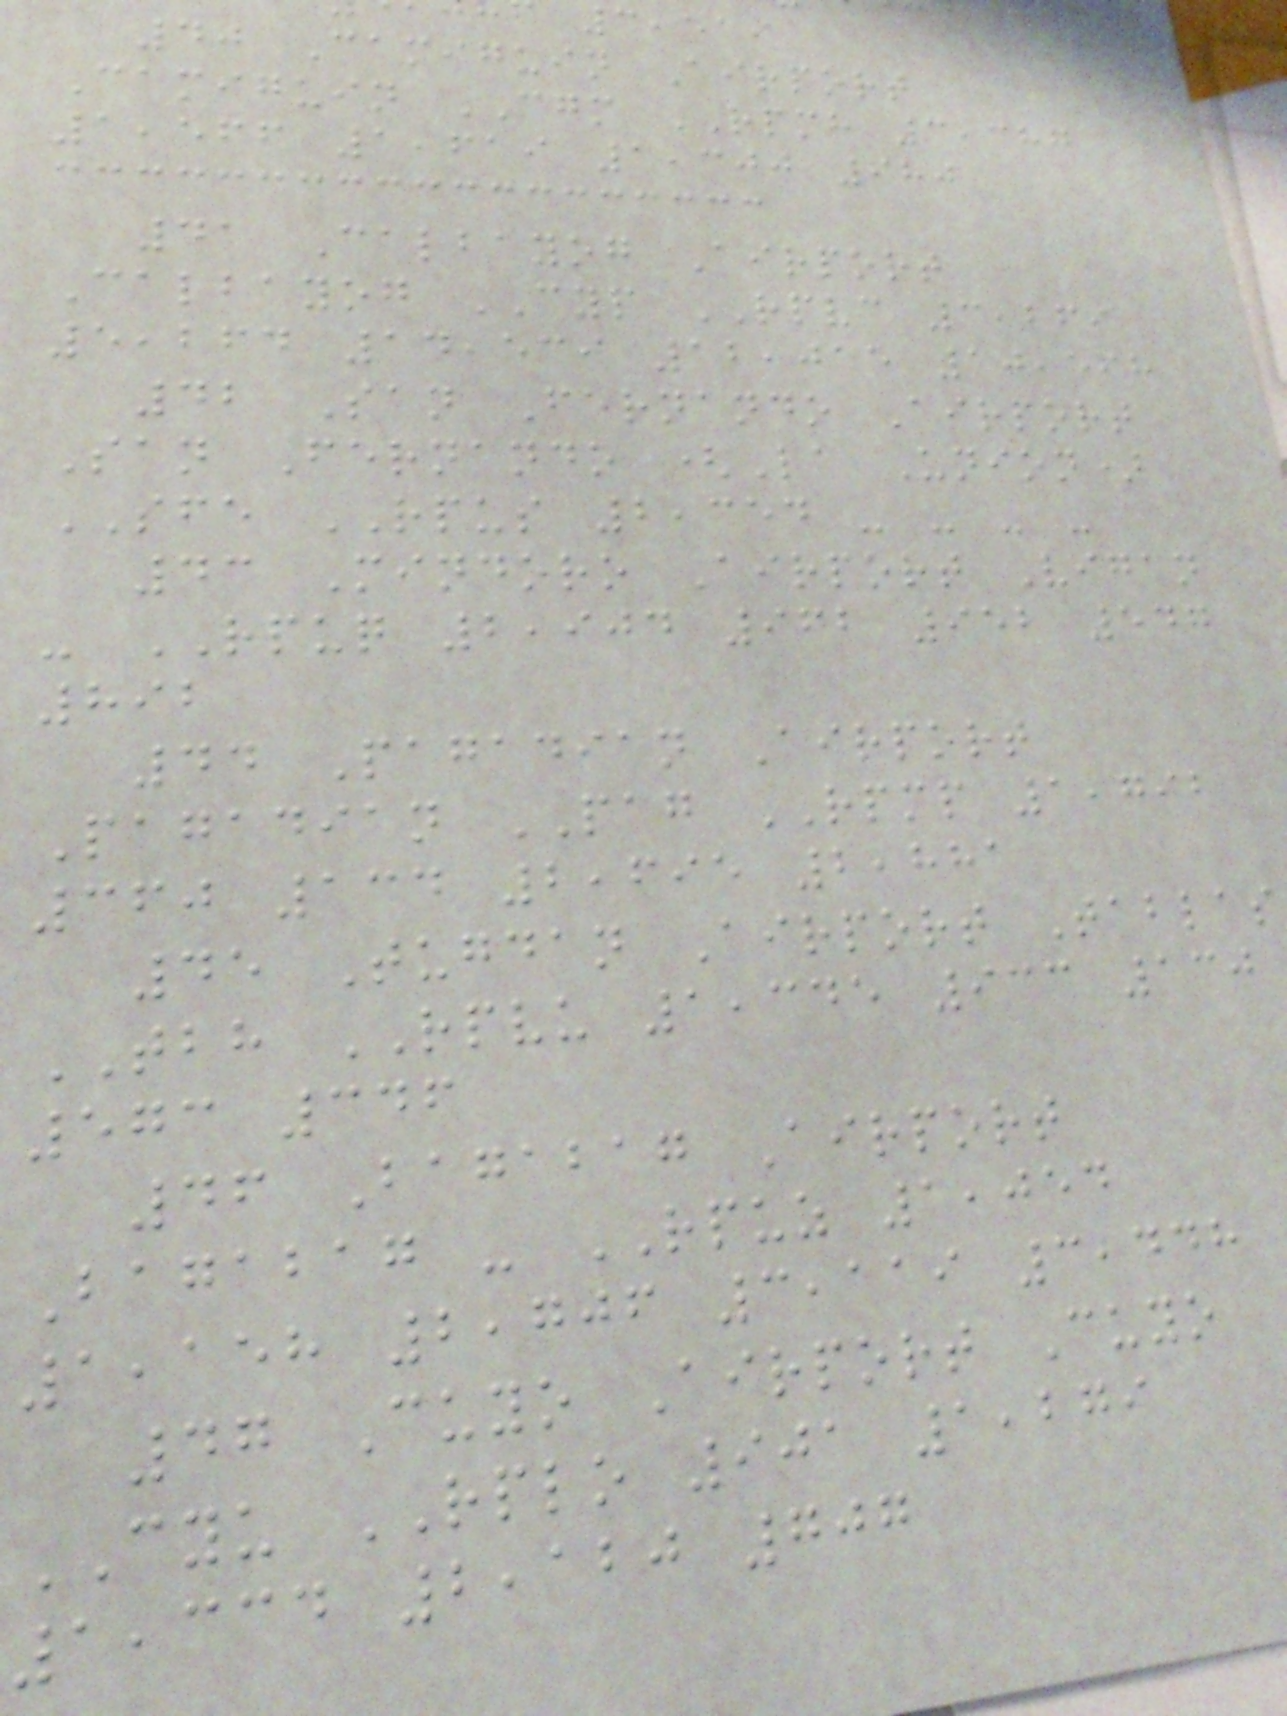3,519
40 Camiguin Airport
Camiguin CGM RPMH 3,387
1,566 1,619 1,300 980
41 Calbayog Airport
Calbayog CYP RPVC 3,269
5,264 14,539 12,015 10,598
42 San Fernando Airport
San Fernando (La Union)
SFE RPUS 2,354 - - - -
43 Mindoro Airport Vigan
- RPUQ 2,904 962 952 547
892
44 Pagadian Airport
Pagadian PAG RPMP 1,792
360 134 2,695 2,881
45 Tugdan Airport Tablas
TBH RPVU 1,345 933 130
573 346
46 Bagabag Airport
Bagabag - RPUZ 1,054
1,158 2,706 3,119 3,448
47 Cuyo Airport Cuyo
CYU RPLO 901 1,279
1,334 2,120 707
